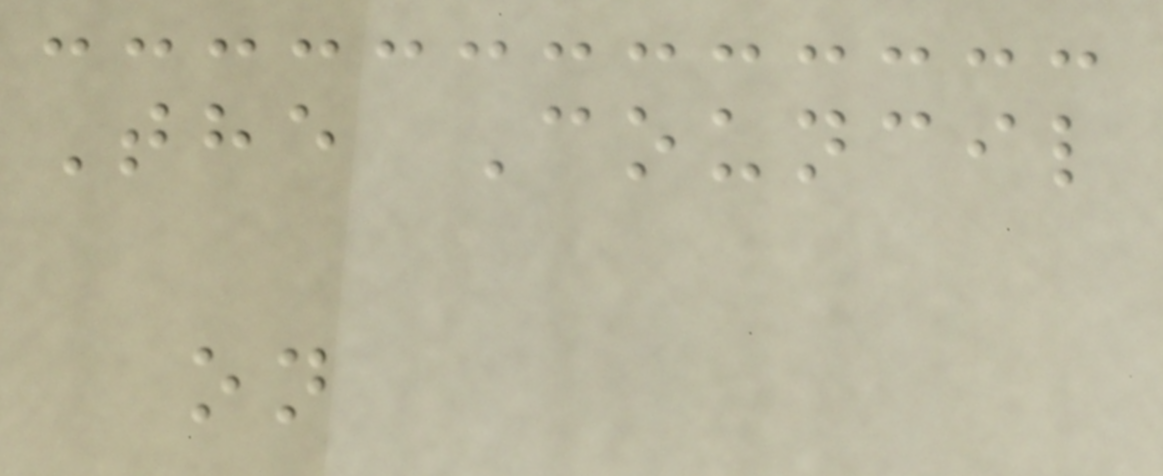The Council
on
